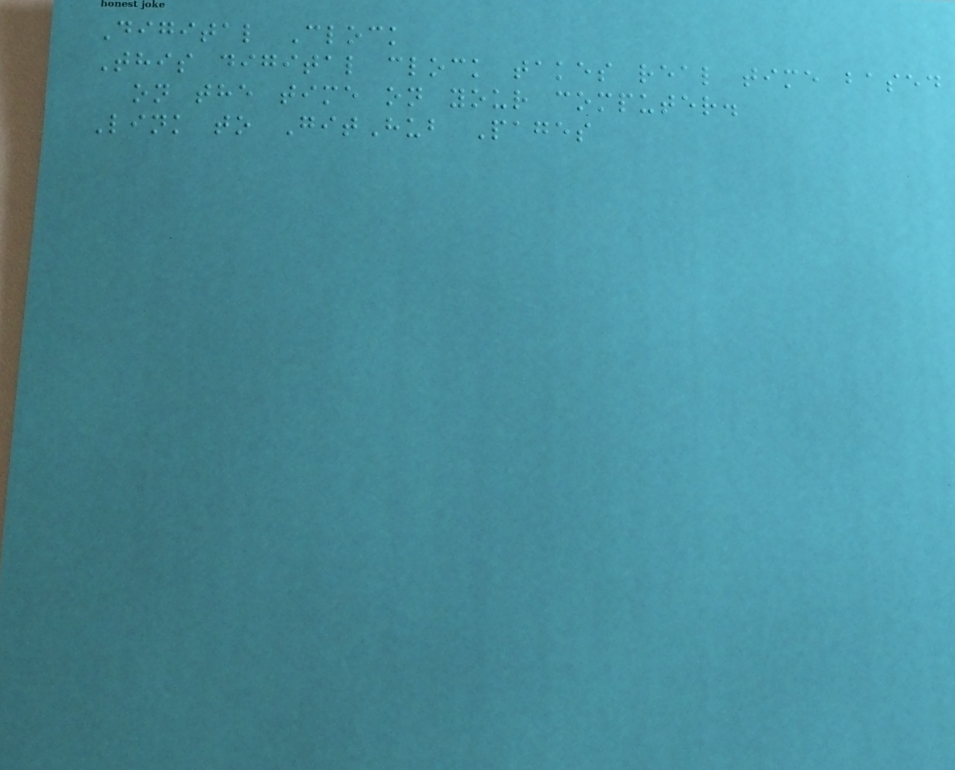Digital Clock
This digital clock takes real time based
on the time on your computer.
Link to GitHub Pages
